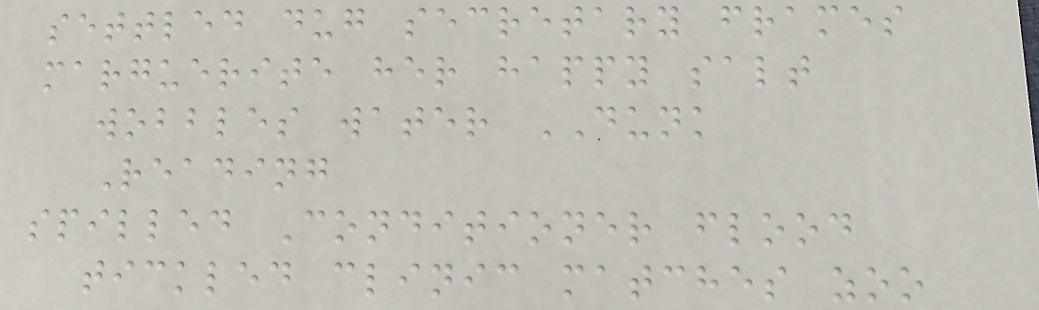settled dug secretary frames
marguerite her happy salt
wobbles water DUNK
Reading
spilled Conditioner flood
tickled clinic matches zoo
